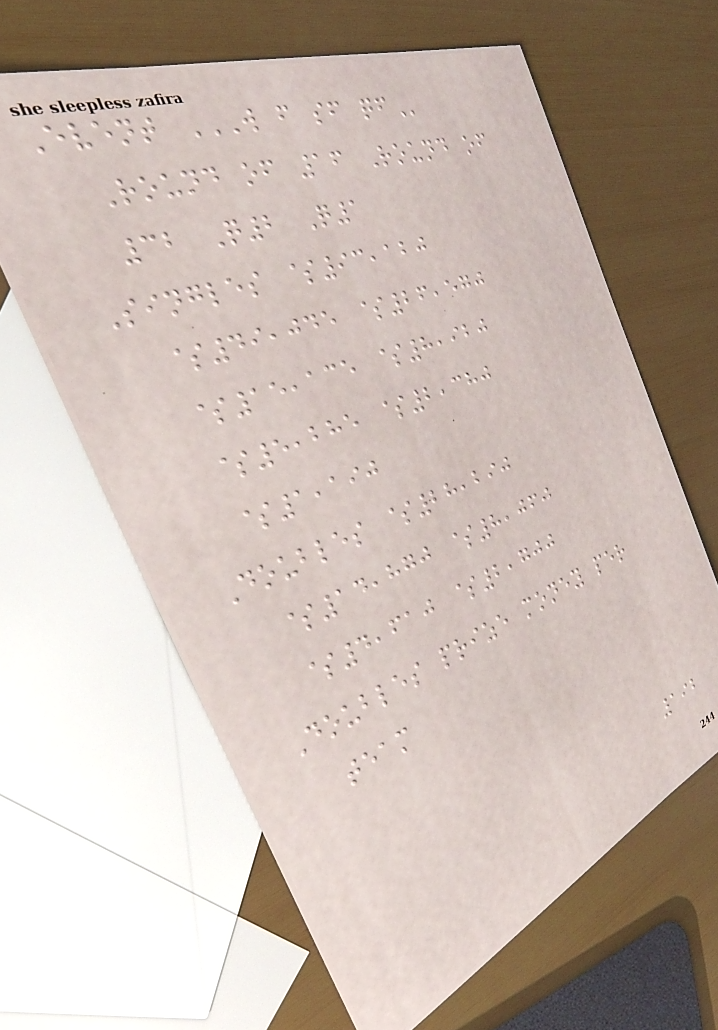Event W F SF QF
Round of 16 Round of
32 Q2 Q1
Singles $93,120
$49,045 $26,570
$15,135 $8,920
$5,285 $2,380
$1,190
Doubles $28,290
$14,870 $8,060
$4,610 $2,700
Doubles prize money per
team
192
